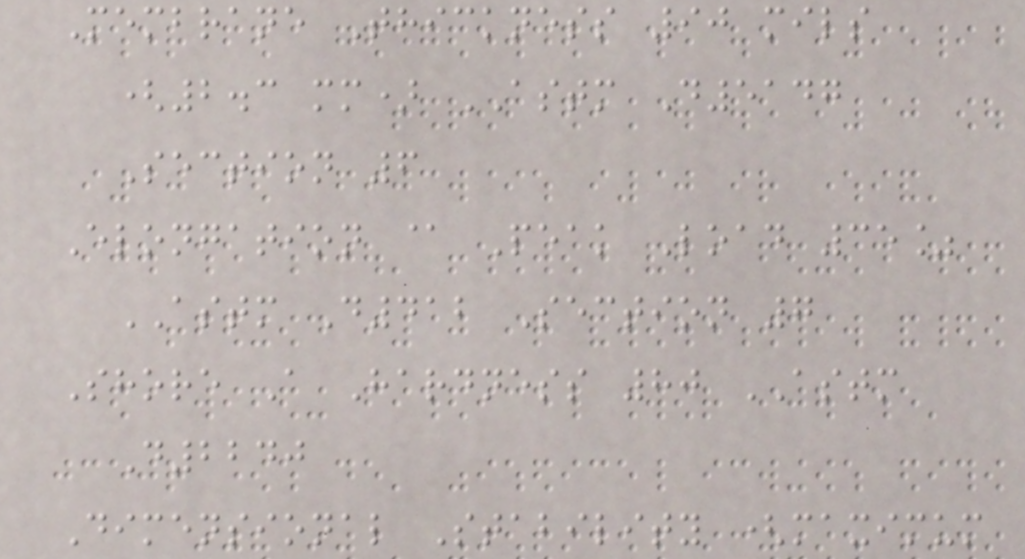Membrane Thickness 90 mils
(2.3 mm) ASTM D5147
Section 6
Elongation @ Peak Load 35%
ASTM D412 Section 7
Shore A Hardness 80 ASTM
D2240
Dimensional Stability (maximum
